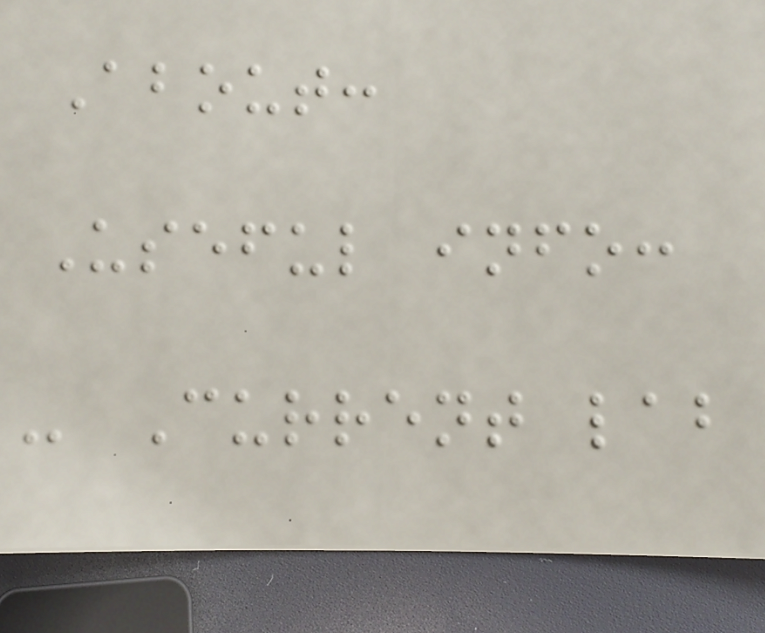About:
Useful info:
- Current lab
